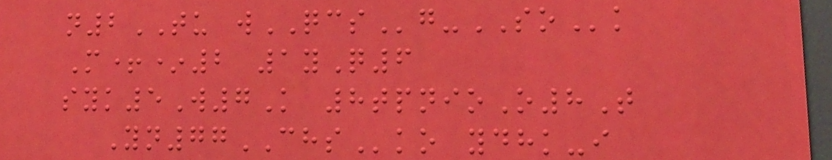n2TU wQCSg-SOk
M+*2 1yQ6
syk5W7K 8tpnioO8T
Yn77CHSko ydhk-i
